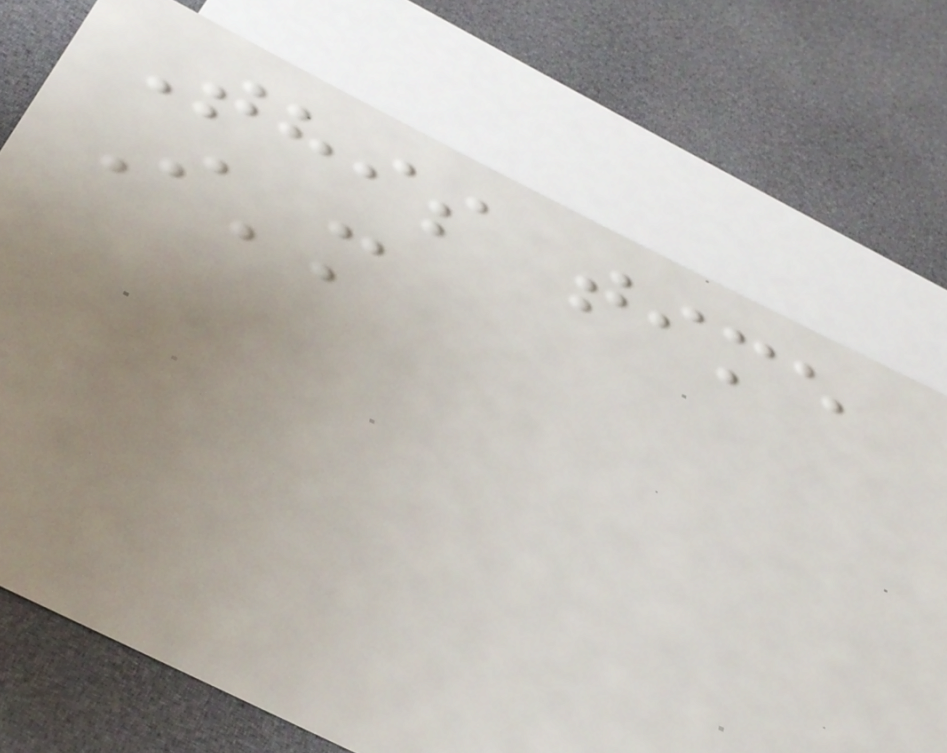This time
I'm
